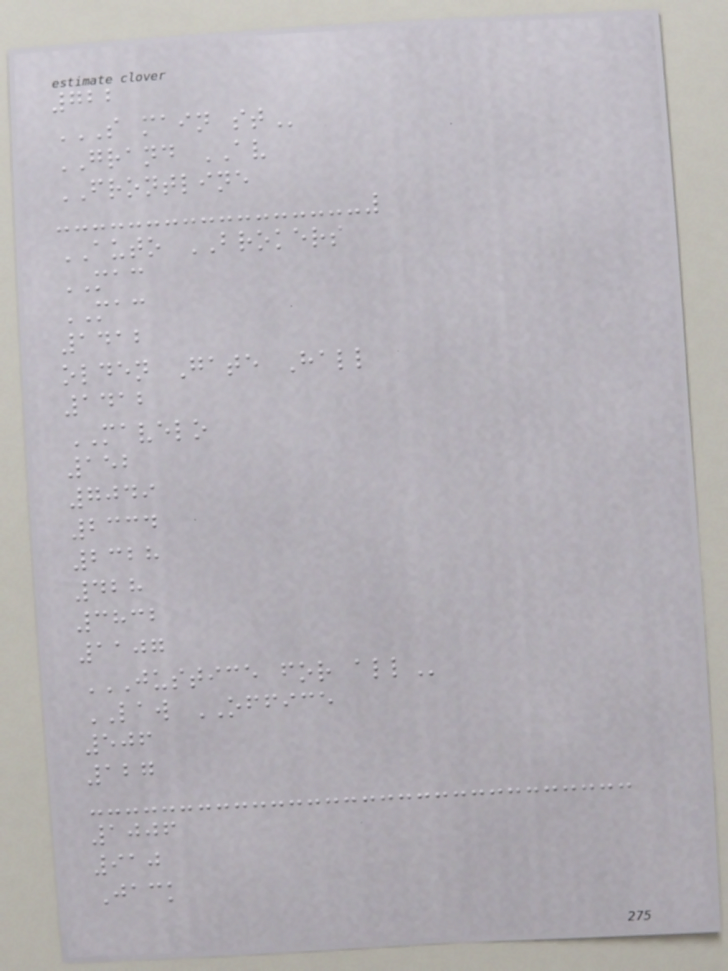722
S MAIN ST
GRAND AV
FRONTLINE
AUTO BROKERS
MAC
MAC
1412
olden Gate Hall
1412
MAVELO
152
7049
2334
2328
428
3832
1107
JUSTICE FOR ALL
LAW OFFICE
506
127
1006
910
Jack
